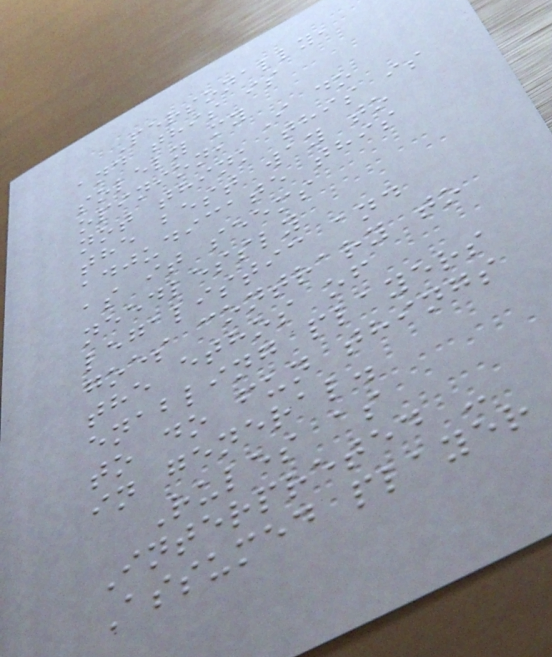Personally,
and this is
solely my
opinion, I do
not think this is
the best way to
adjudicate this
as it seems
needlessly
legalistic and
goes contrary to
the ethos of
enabling players
to do fun things
in general.
Rules as
Interpreted -
Assumed player
